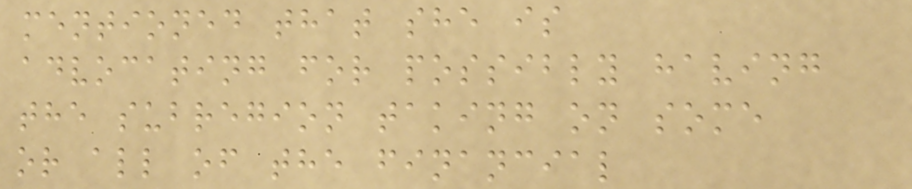mentioned that she is
advocating for possibly having
the subregion taking on some
or all of the financial
